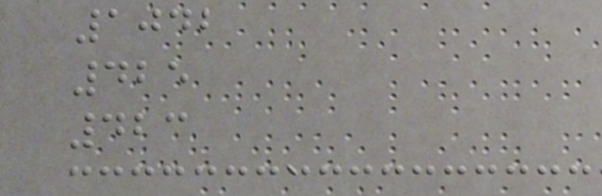1042
425
423
